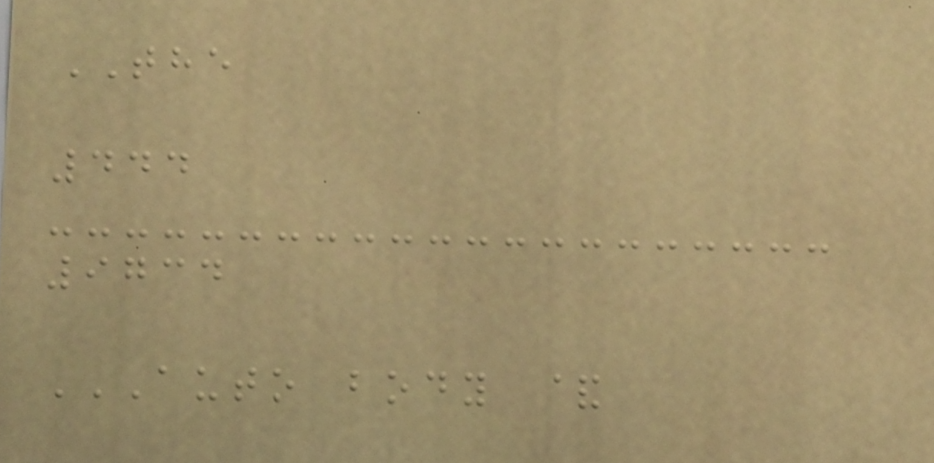THE
444
9734
AUTO BODY &
